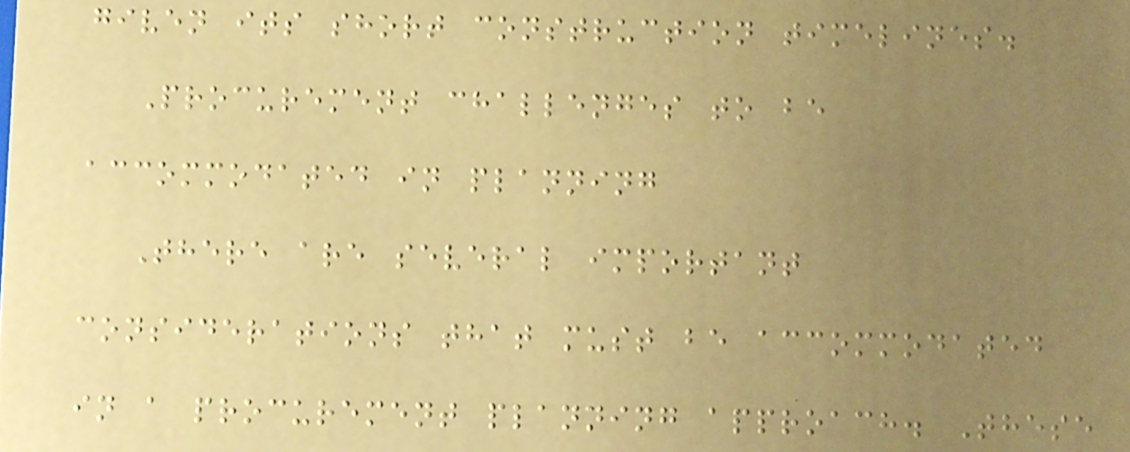given its short construction timelines.
Procurement challenges to be
accommodated in planning
There are several important
considerations that must be accommodated
in a procurement planning approach. These
